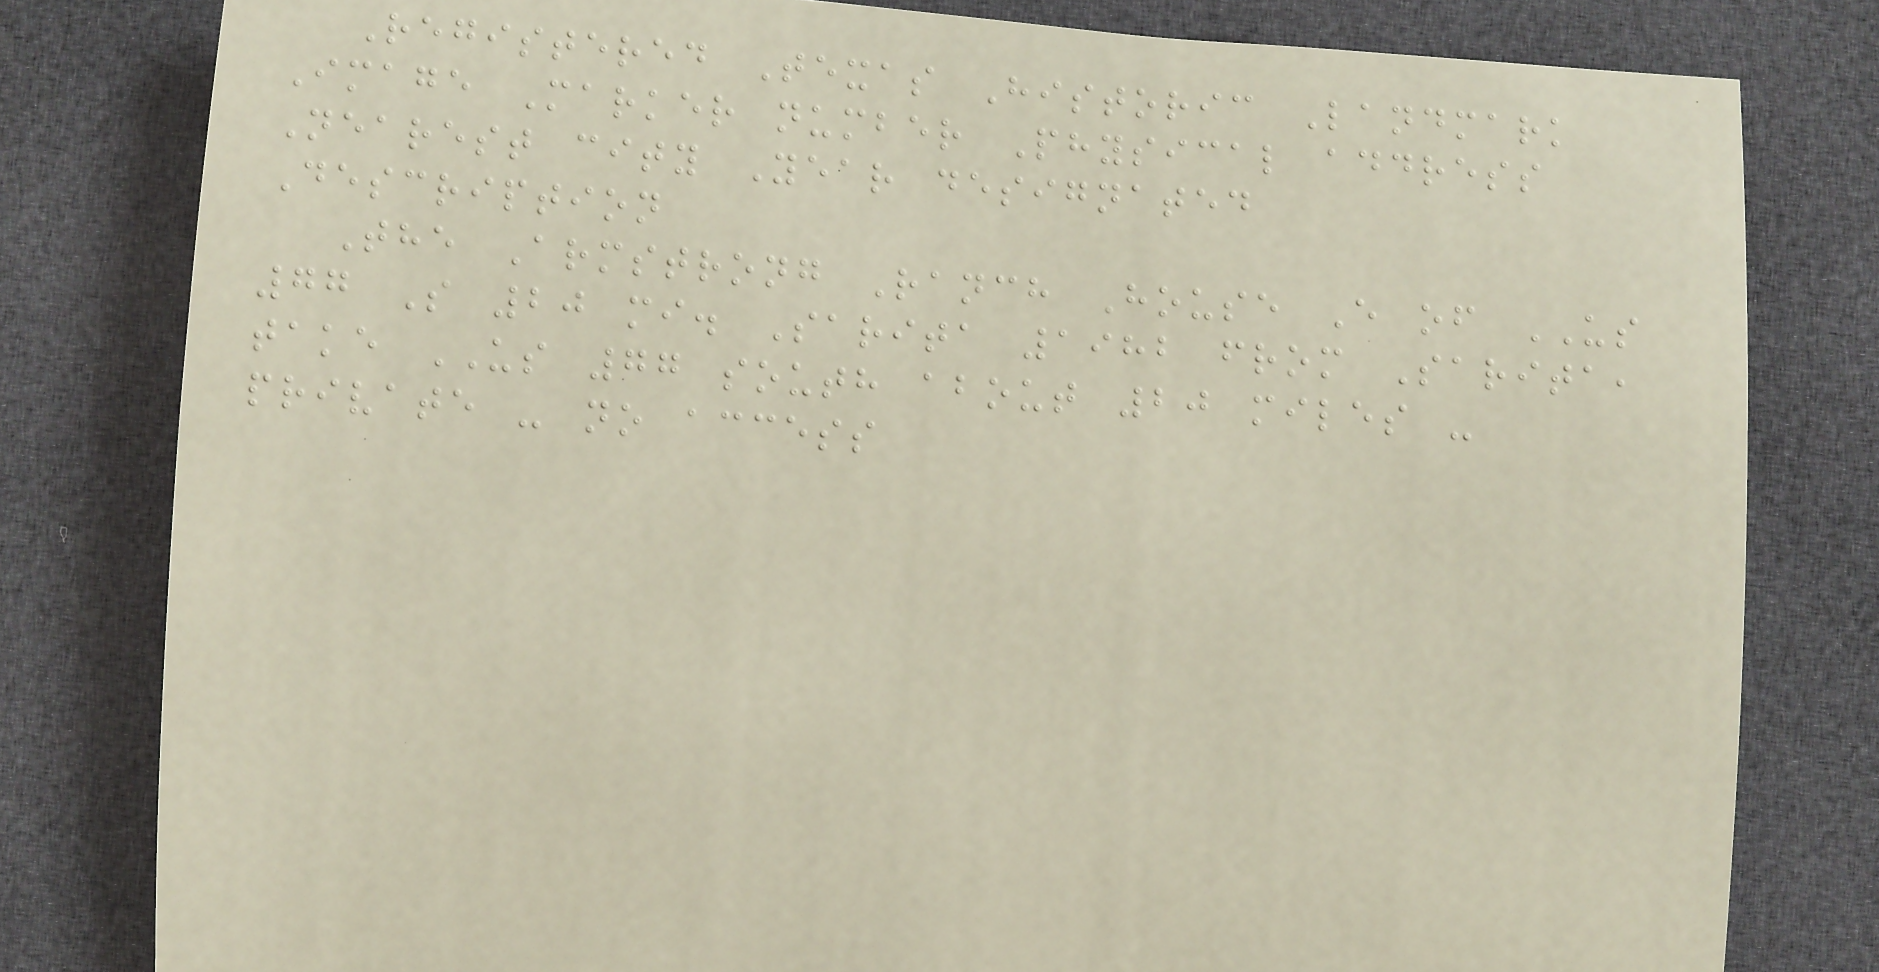Registered Texas Historic Landmark
Image Marker number Physical address
Nearest city Year designated
Description
The Armstrong Ranch House E of US
77 S 20 mi. Sarita 1982 from Sarita,
take US 77 south about 20 miles -
private - no access
